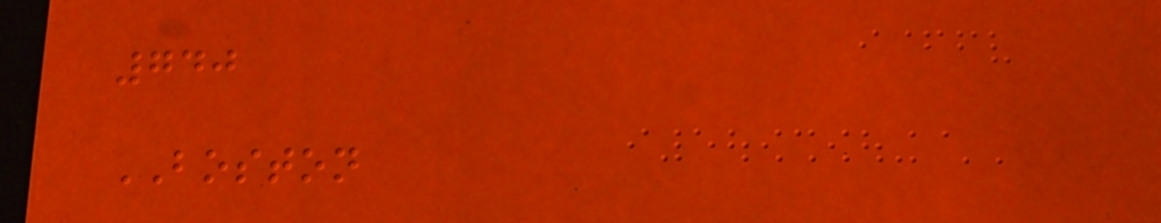740
BOSTON
